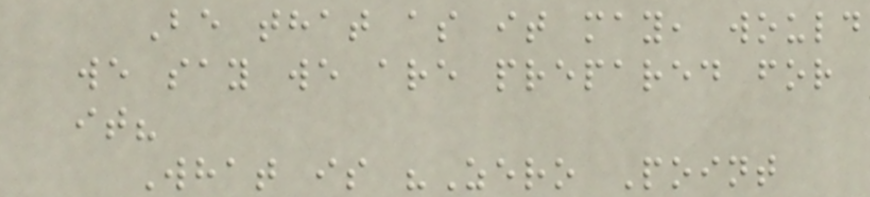Be that as it may, would
we say we are prepared for
it?
What is "Zero Point
